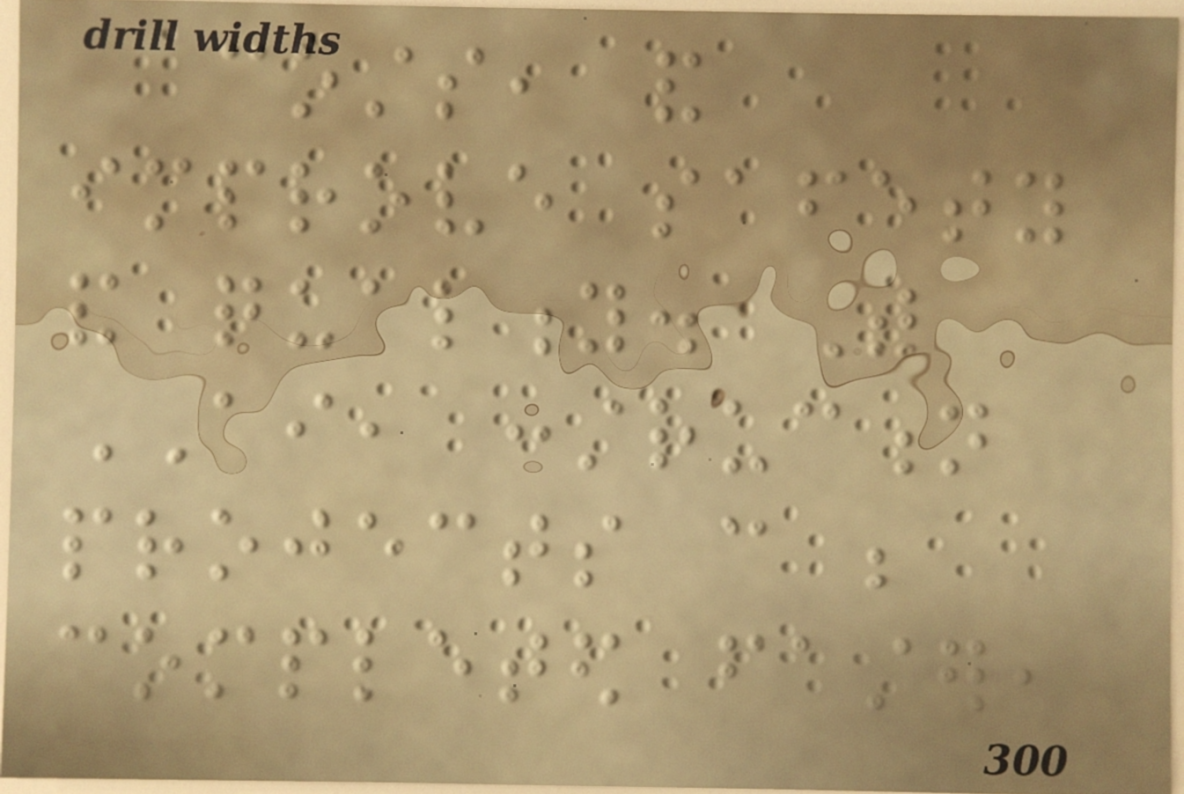costs, and
improve safety
and quality. With
AI, construction
projects can be
completed faster,
